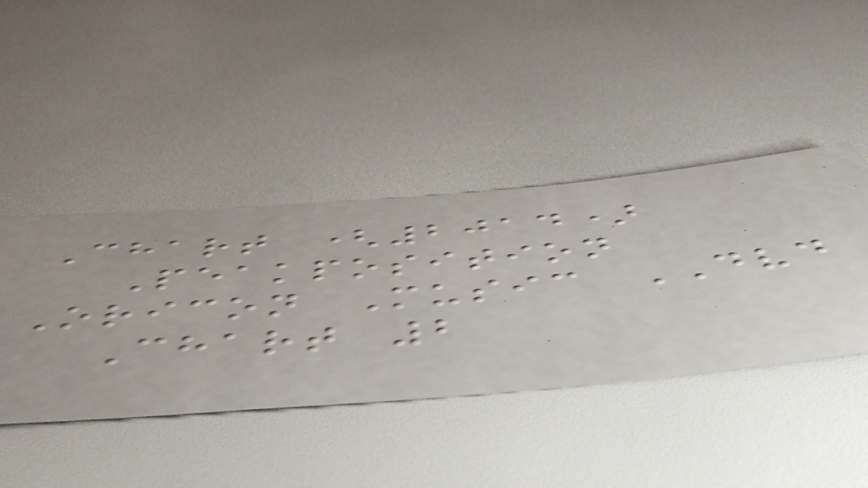Chart (2014)
Peakposition
Oricon Music DVD
Chart 2
